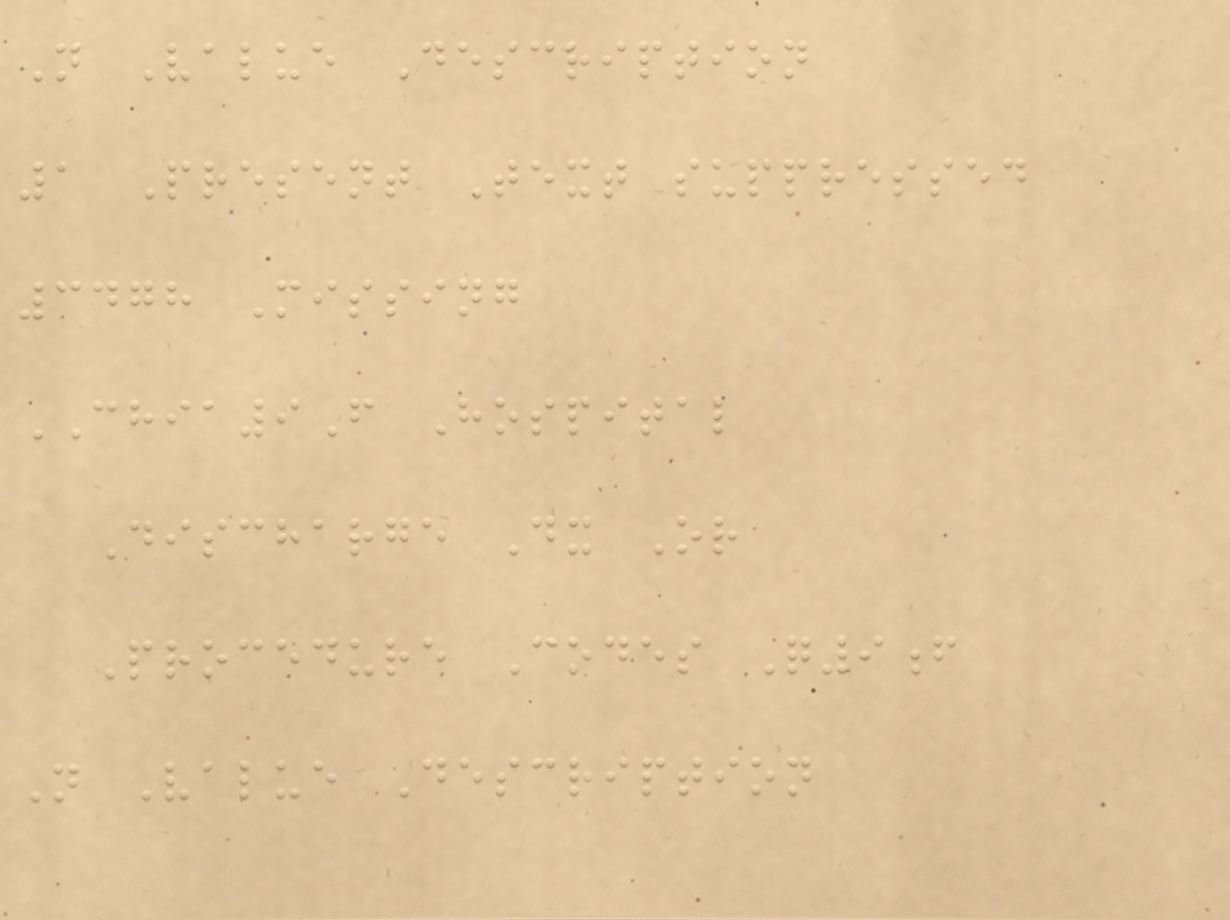N Value Description
1 Present Text suppressed
3478 Missing
CHIA9F Hospital
Discharge Dx Or
Procedure Codes Q9f
N Value Description
